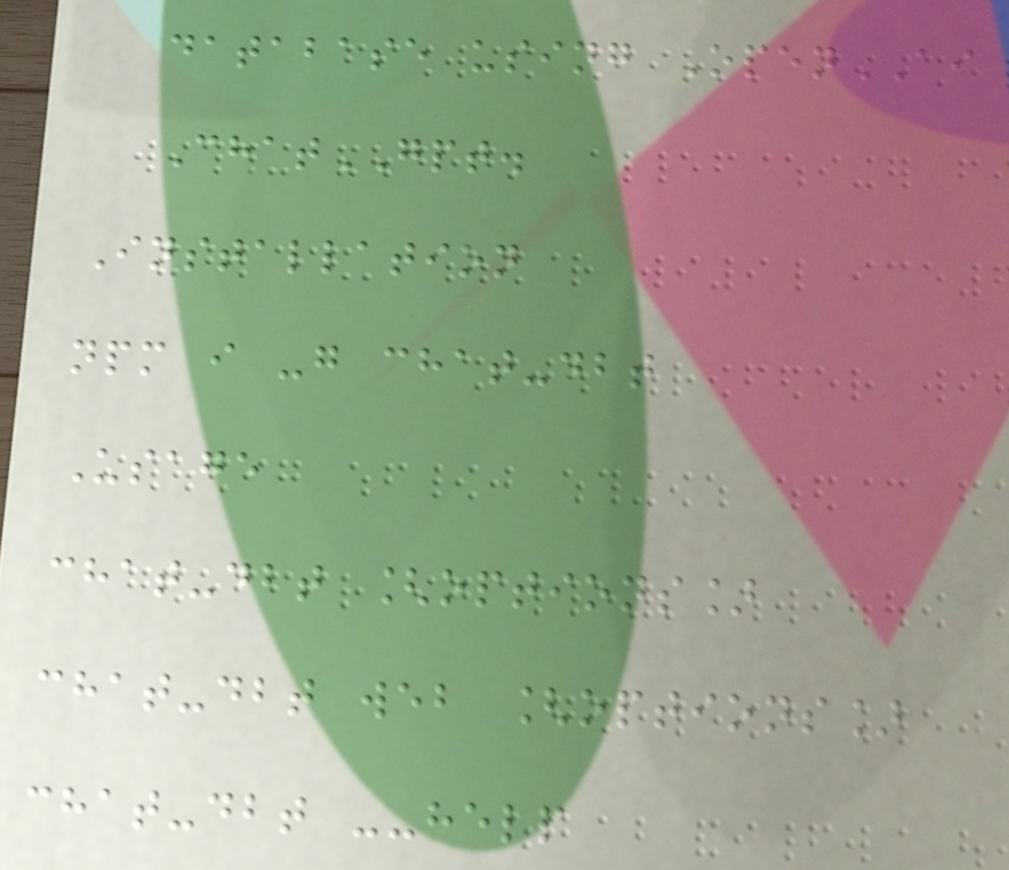database using OpenAI
ChatGPT.
Installation
npm i -g chat-dbt
Usage
chat-dbt [options]
chat-dbt web [options]
chat-dbt --help
